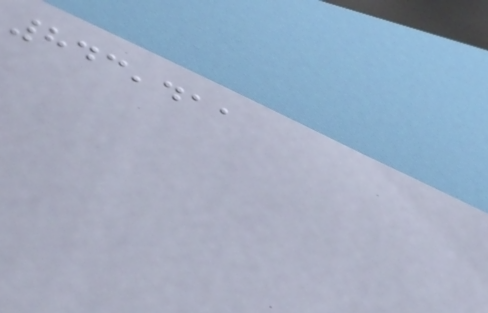843,411
